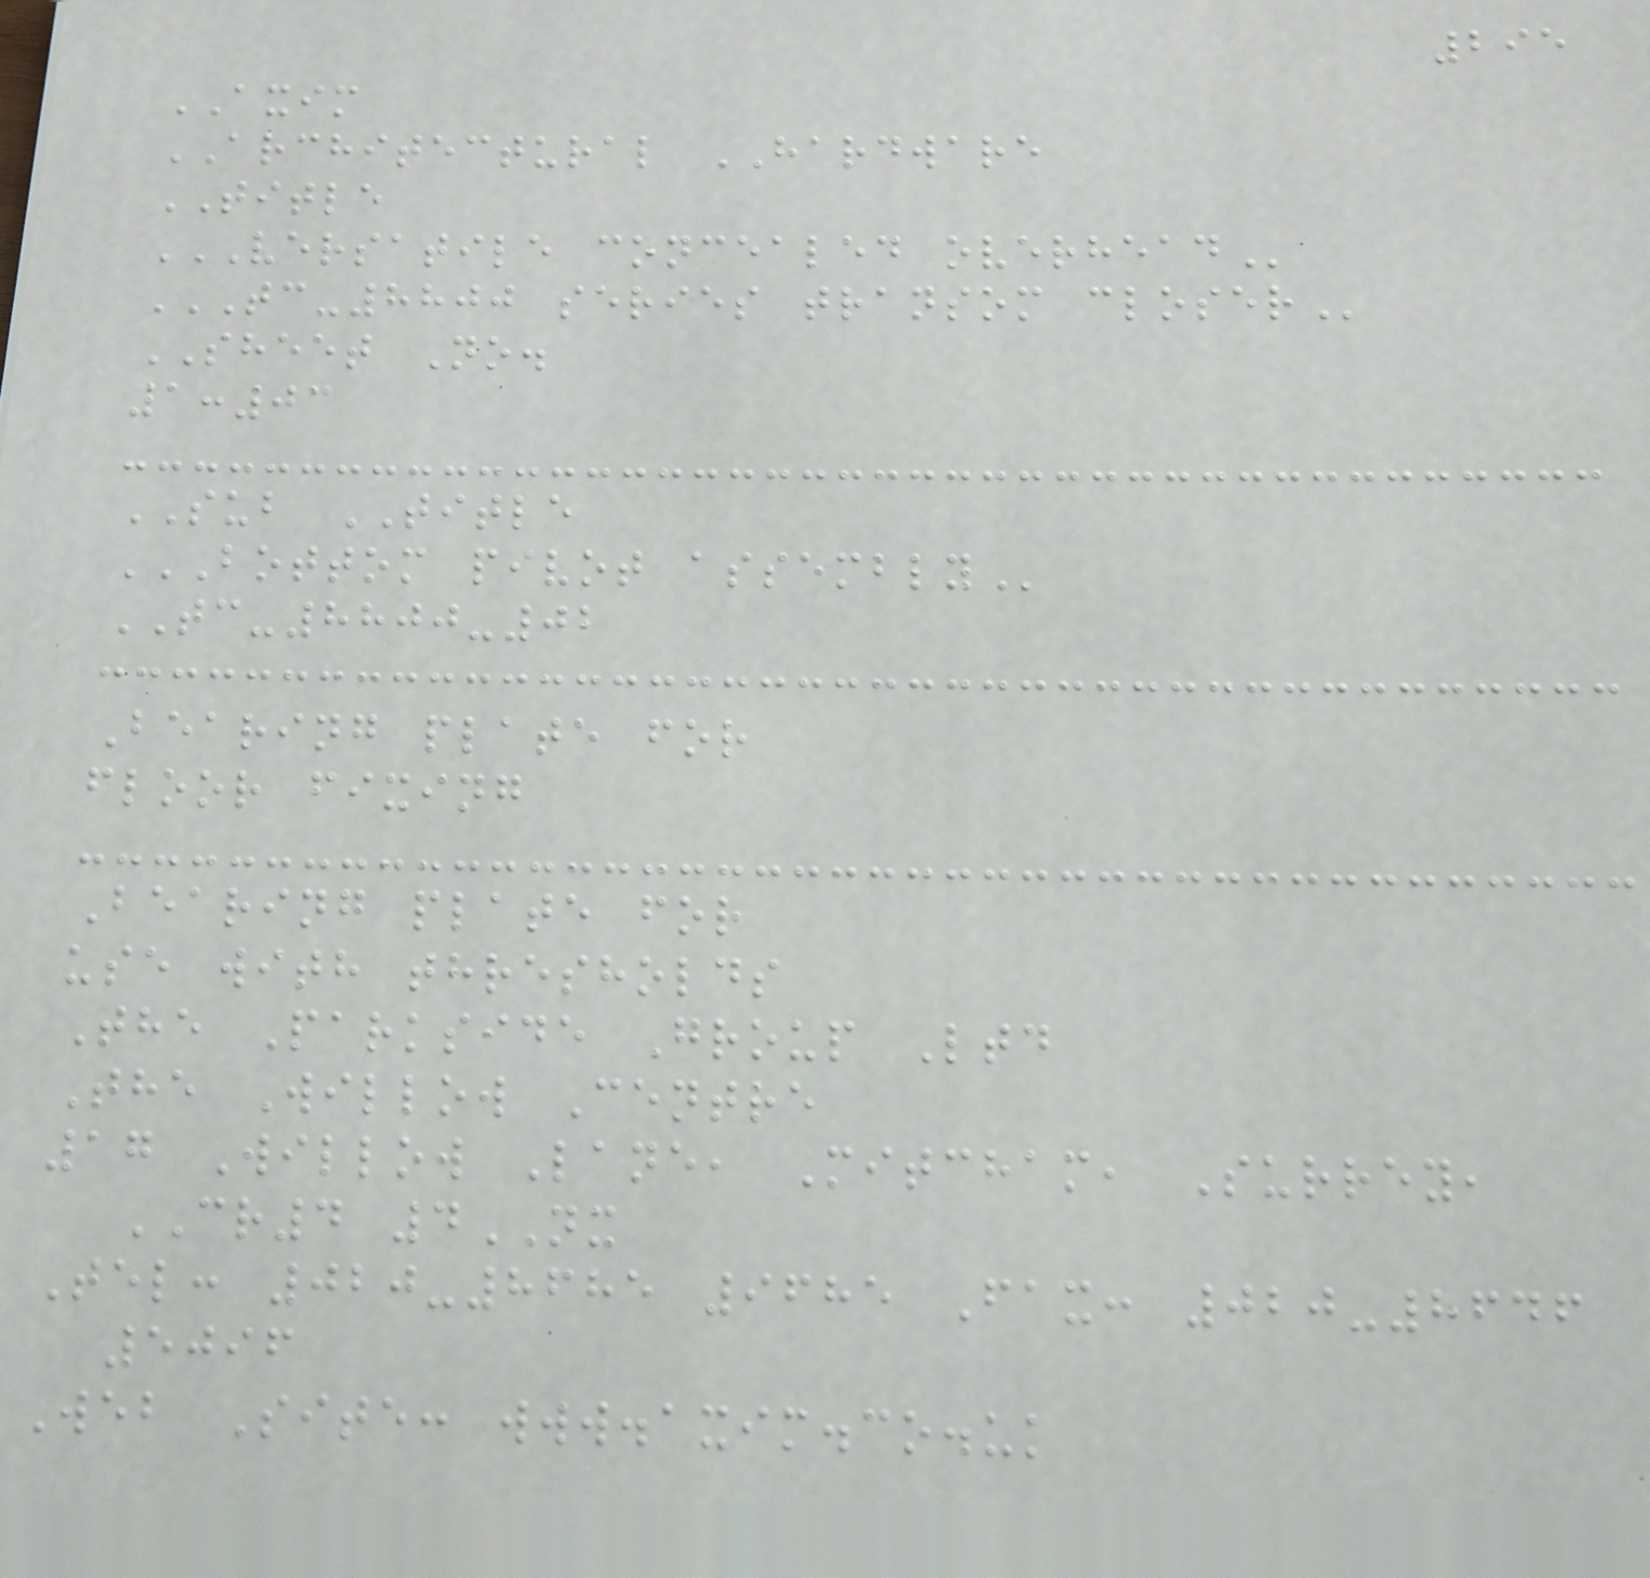295
AXIM
ARCHITECTURAL HARDWARE
TITLE
VERSATILE CONCEALED OVERHEAD
TC-8800 SERIES TRANSOM CLOSER
SHEET No.
1:03
SUB TITLE
BOTTOM PIVOT ASSEMBLY
TC-8800-02
Bearing plate for
floor fixing
Bearing plate for
use with thresholds
The Parkside Group Ltd
The Willow Centre
17 Willow Lane, Mitcham, Surrey,
CR4 4NX
Tel: 020-8685 9685 Fax: 020-8646
5096
Web Site: www.axim.co.uk
